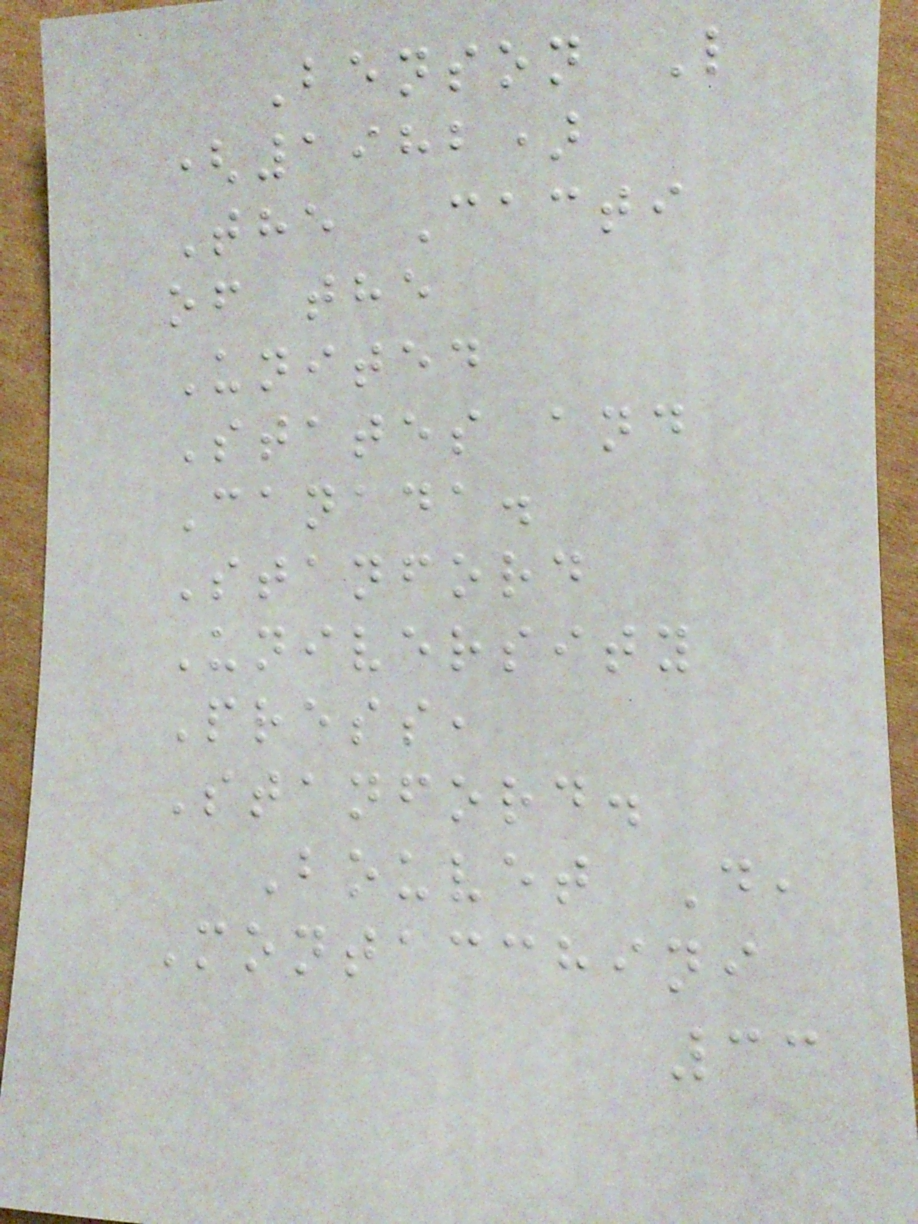Benson L
(1982)
The Cacti
of the
United
States and
Canada.
Stanford
University
Press,
Stanford.
Bouvet D,
Montacchini
33
